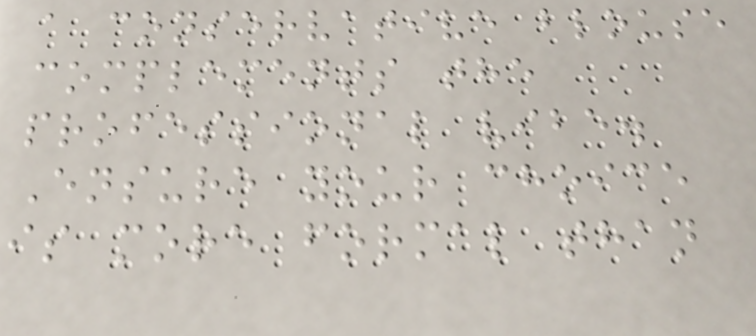a conservative blouse
complements the
professional vibe.
Ensure your choice
is more formal than
